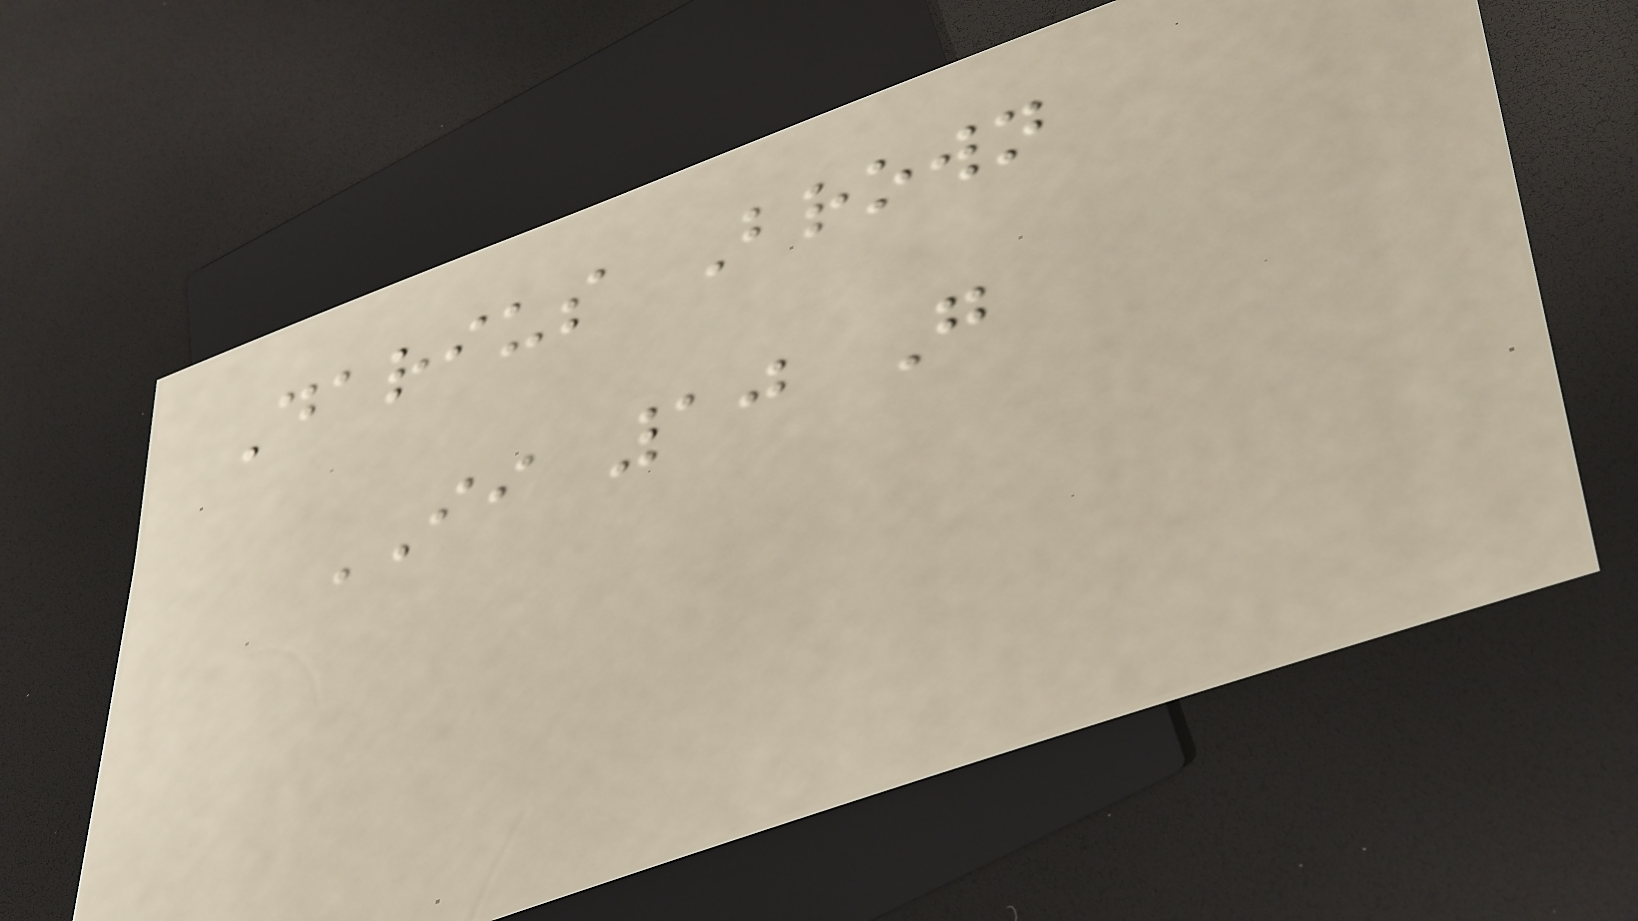Darius Brown
II 10 G
